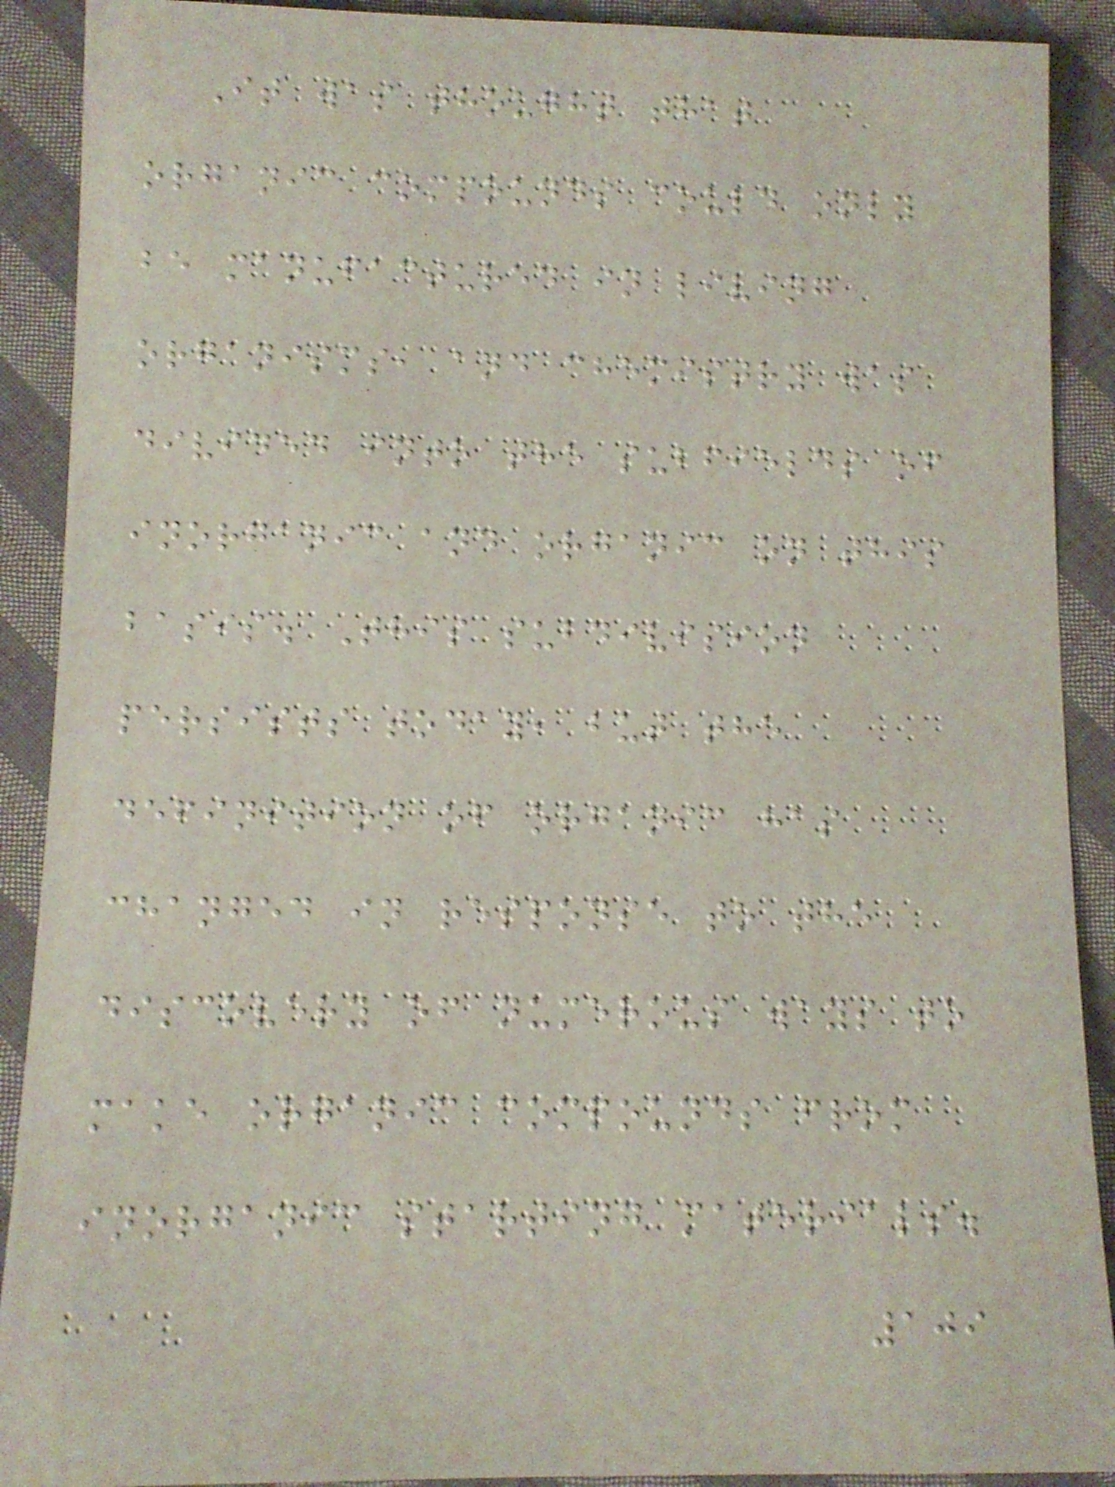It was thought that
organic compounds could only
be manufactured in living
organisms, and chemistry was
divided into the subfields of
inorganic and organic on this
basis. This subdivision
persists today, but the
definition of organic has
changed in response to the
discovery of numerous ways to
make organic compounds from
inorganic starting materials.
109
